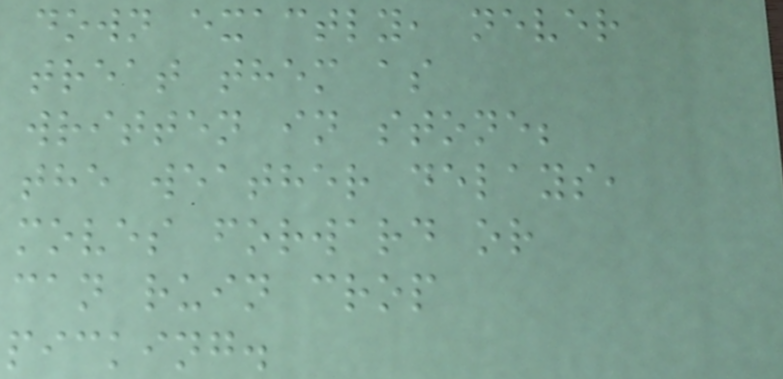down exactly, never
treat them as
written in stone;
the weather delays,
moves forward or
can ruin crop
picking.
